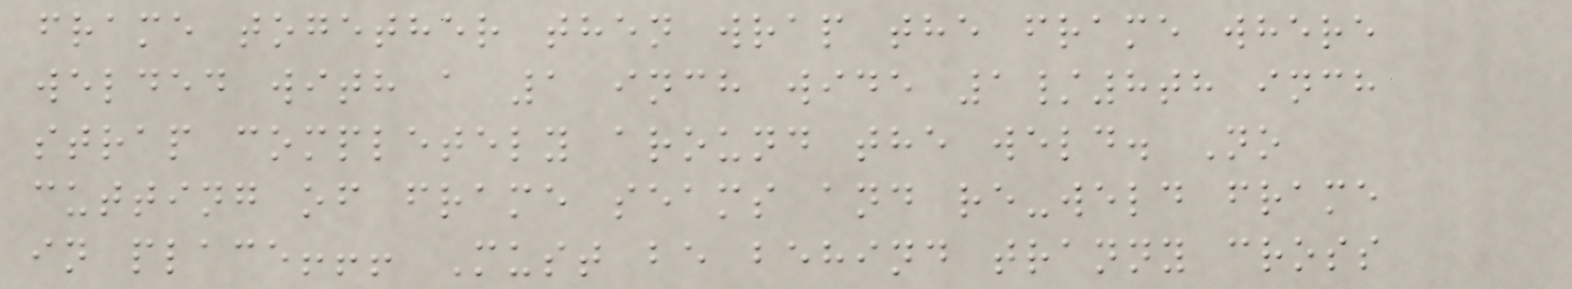frame together then wrap the frame where
welded with a 1 inch wide 1/8th inch
strap completely around the weld. No
cutting of frame seams and re-weld frame
in place!!! Must be behind tranny cross
